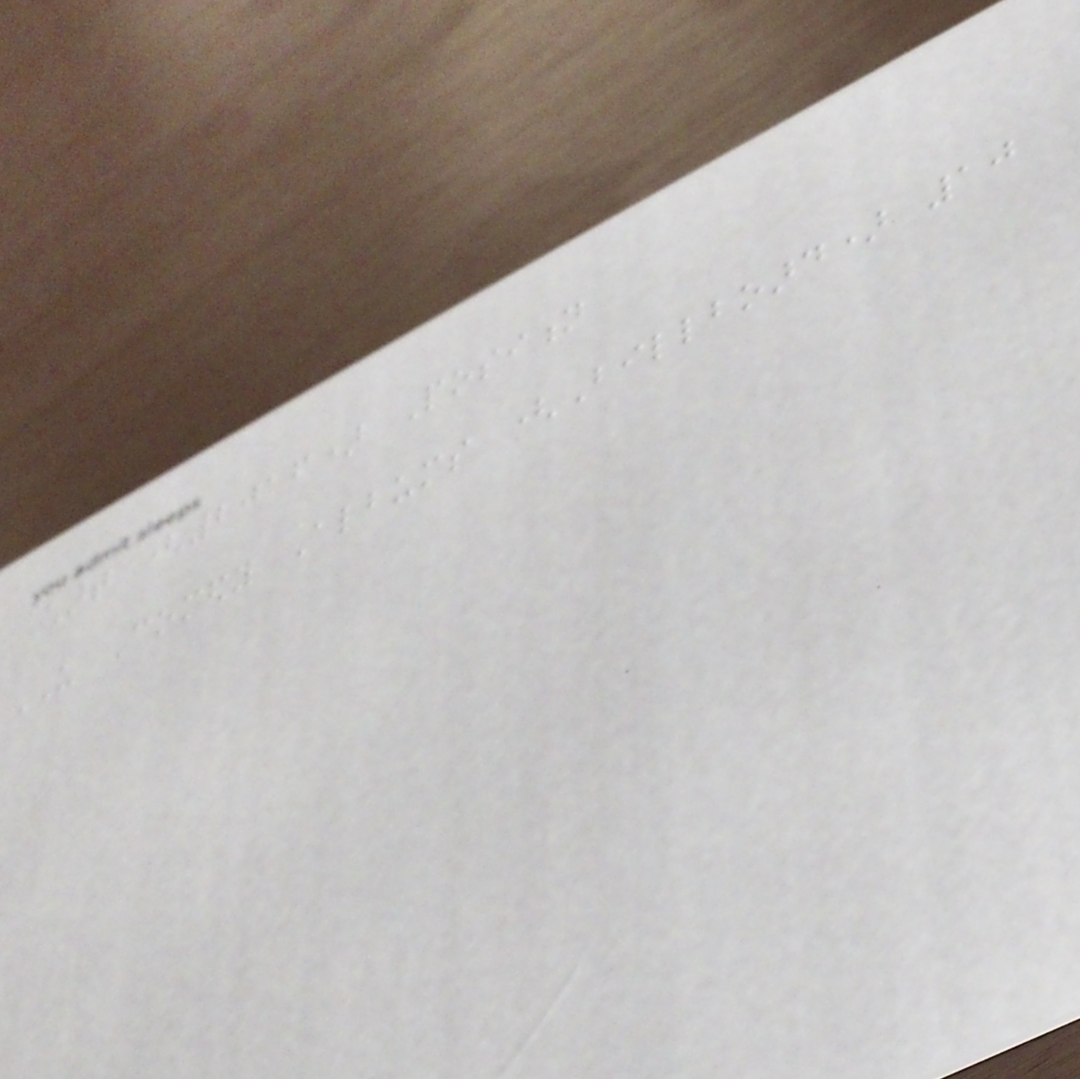Chart (2016) Position
US Comedy Albums (Billboard) 10
